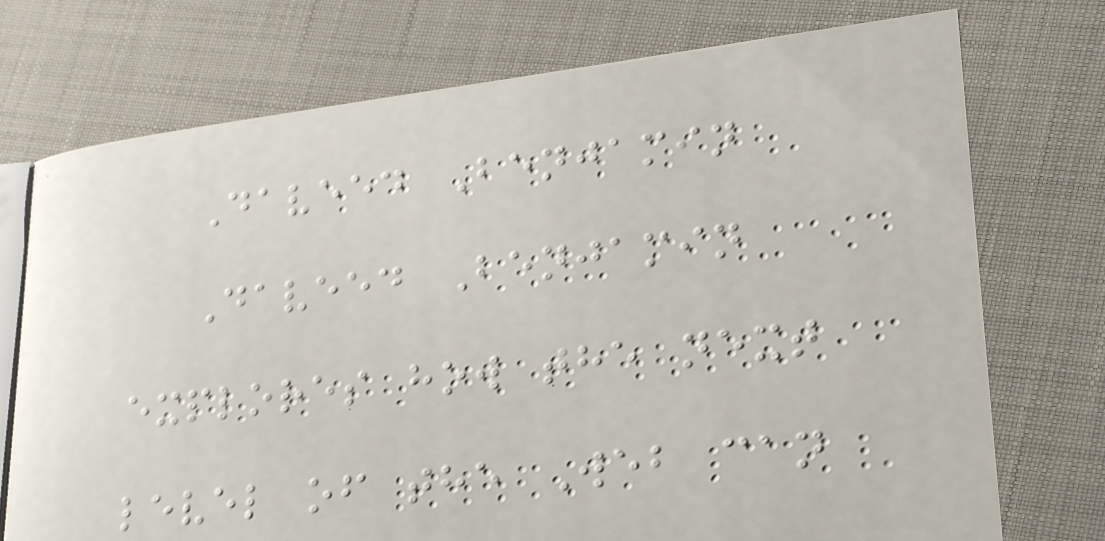Daveed Benjamin
Daveed Benjamin
explores how the next
level of the Web can
